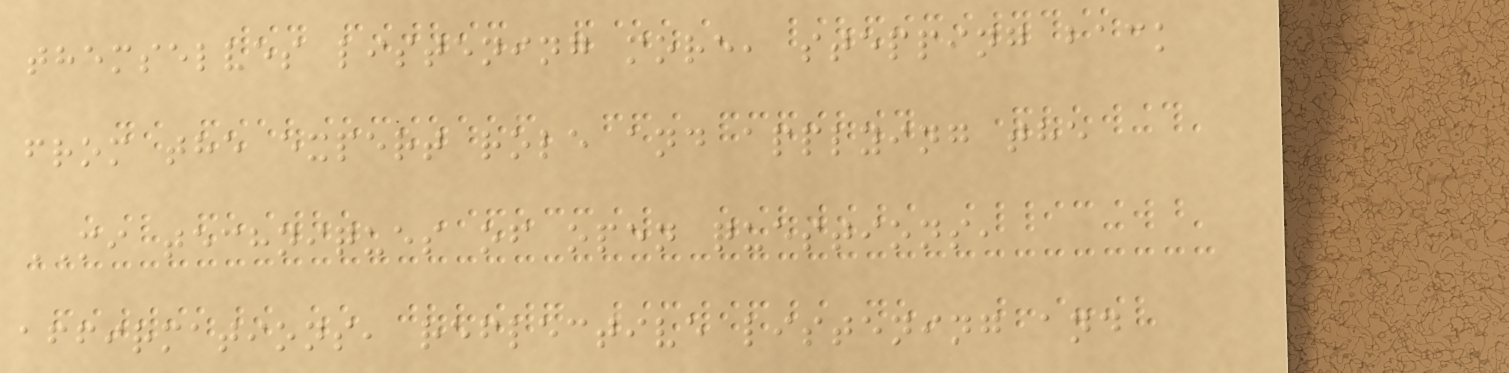themselves listening more, stepping back
from the expert role and applying the
MI techniques of open questions,
affirmations, reflective listening and
